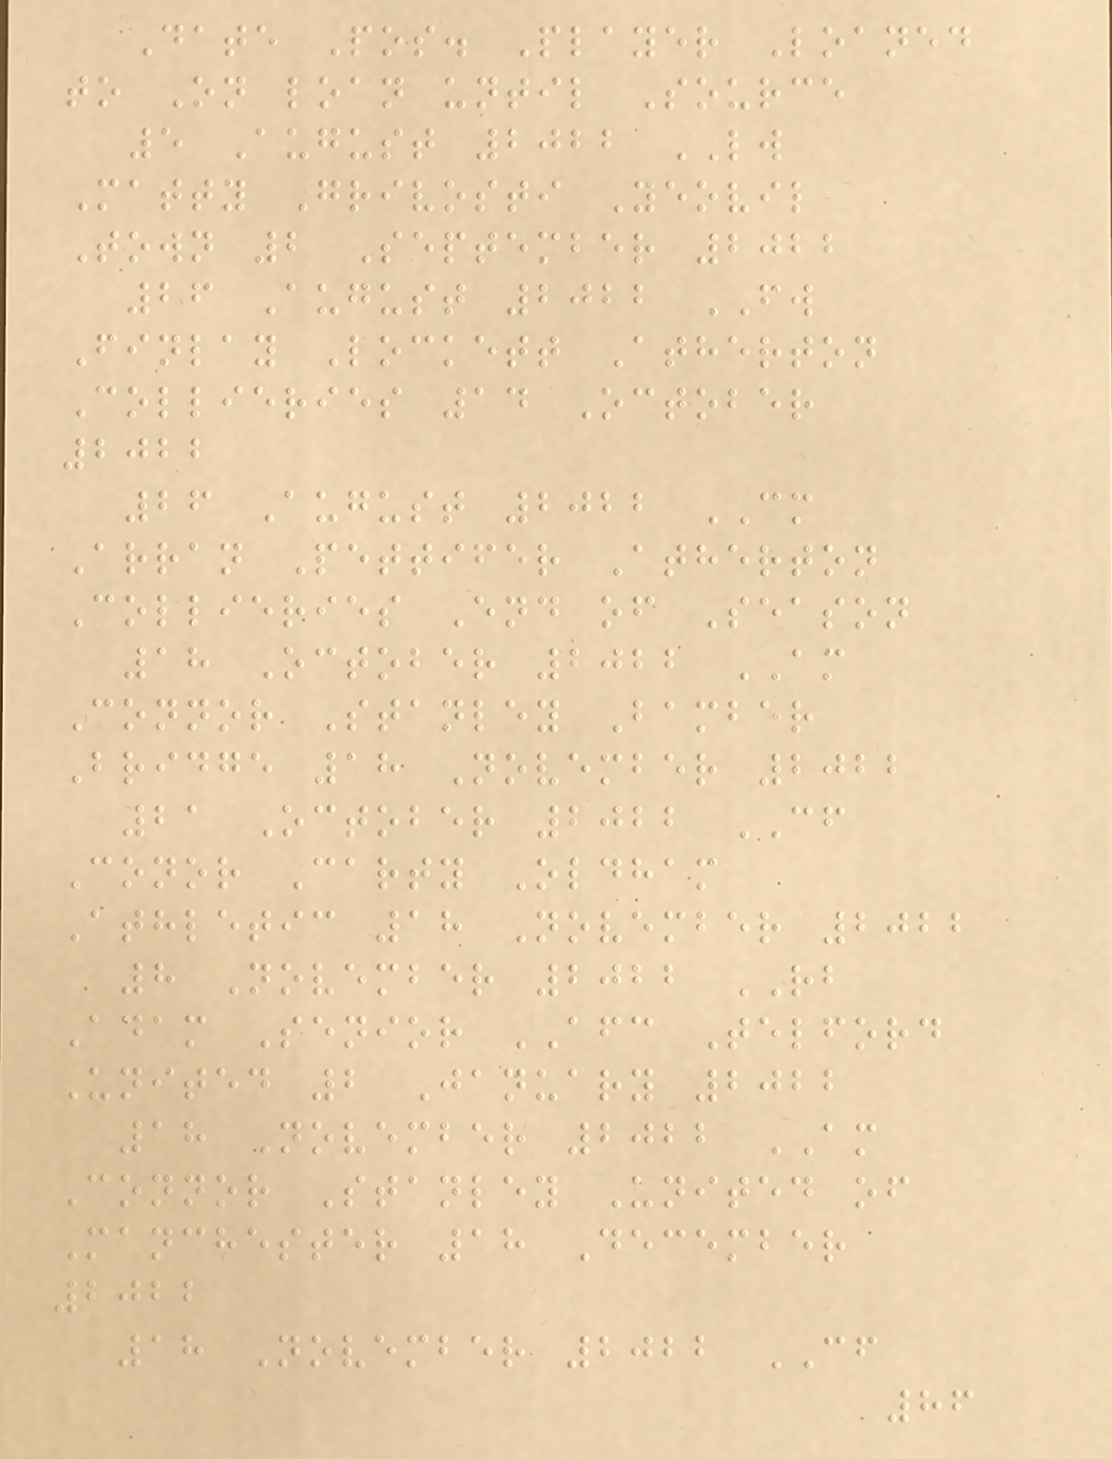Date Pos. Player Loaned
to On loan until Source
5 August 2022 LW
Matty Grivosti Yeovil
Town 2 September 2022
26 August 2022 FW
Finlay Lockett Atherton
Collieries 14 October
2022
26 August 2022 CM
Arran Pettifer Atherton
Collieries End of Season
18 October 2022 AM
Connor Stanley Bamber
Bridge 18 November 2022
21 October 2022 CF
Conor Carty Oldham
Athletic 18 November 2022
8 November 2022 RB
Adam Senior AFC Telford
United 2 January 2022
18 November 2022 AM
Connor Stanley United of
Manchester 18 December
2022
18 November 2022 CF
86
